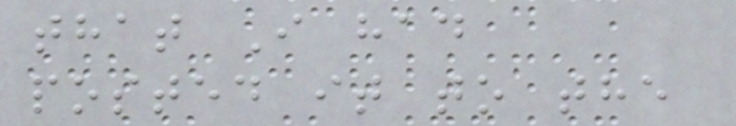that I had
posted it to the
